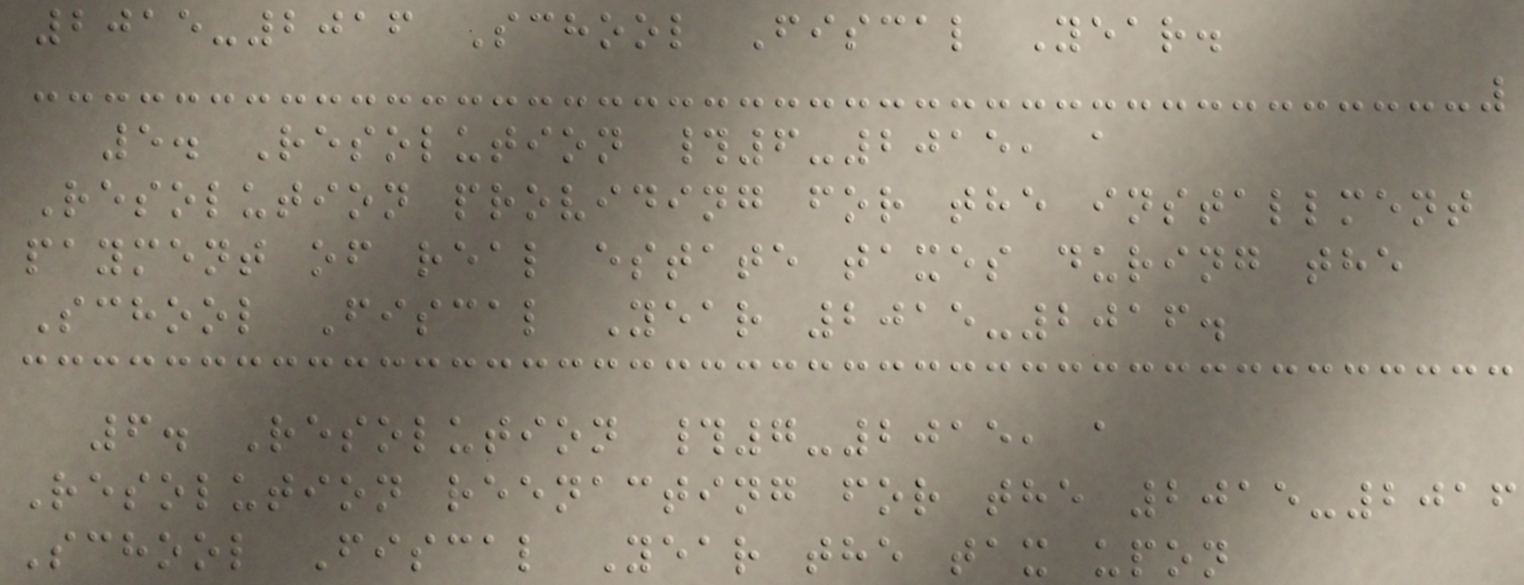2015-2016 School Fiscal Year.
5. Resolution #6-2015, a
Resolution providing for the installment
payment of real estate taxes during the
School Fiscal Year 2015-2016.
6. Resolution #7-2015, a
Resolution reenacting for the 2015-2016
School Fiscal Year the tax upon
